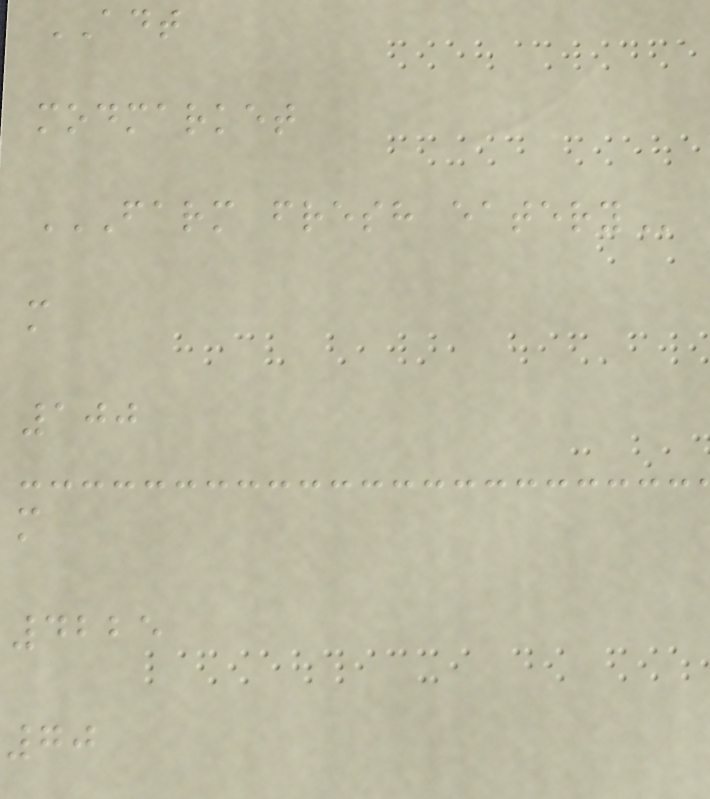ADT
modmarket
FARM FRESH EATERY
m
100
m
4225
70
